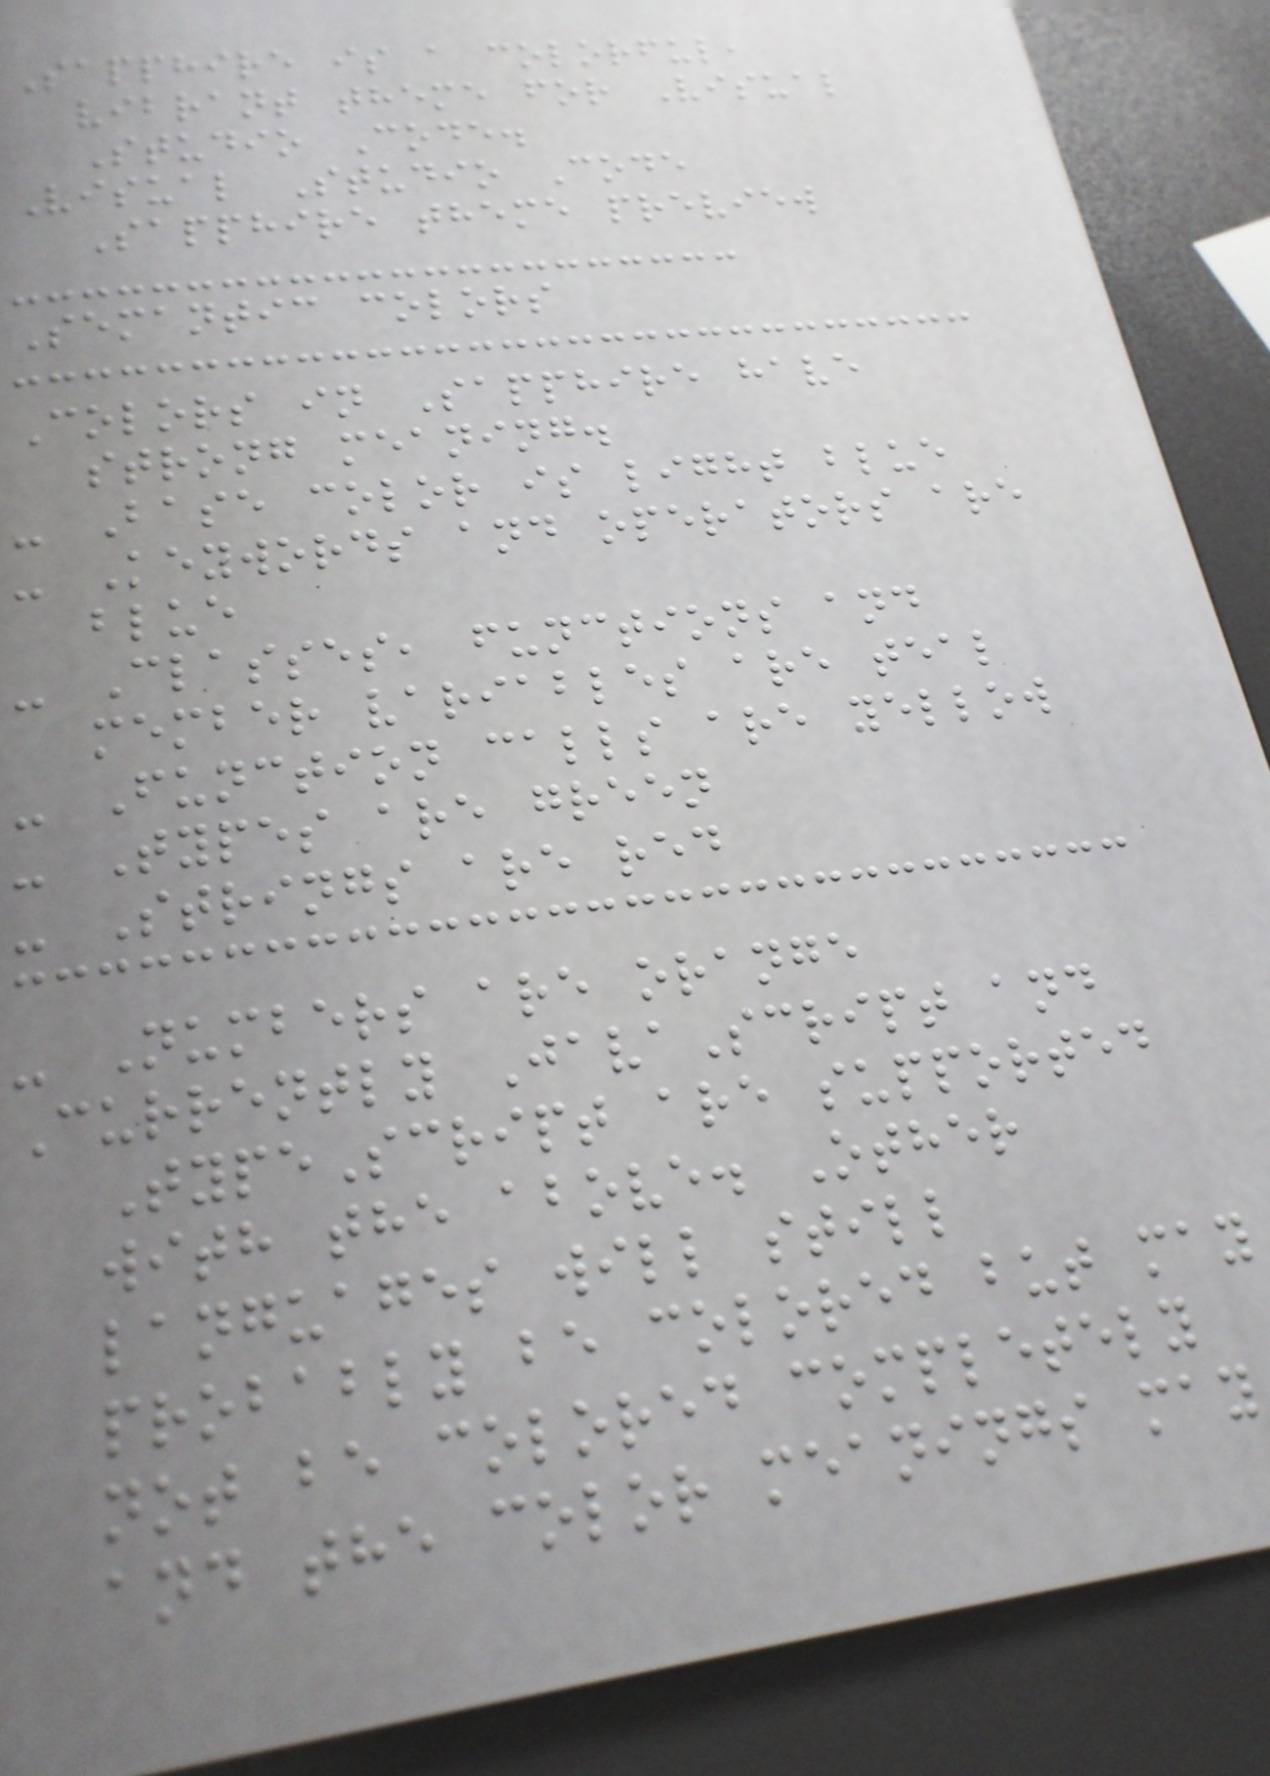Sapphire is a colorful,
vibrant theme for Visual
Studio Code.
Visual Studio Code
Sapphire theme preview
Semantic colors
Colors in Sapphire have
strong meaning.
- Base color is light blue
- Keywords and operators are
blue
- Classes, functions and
member variables are teal
- Function calls are yellow
- Types are green
- Strings are red
- Numbers are orange
Currently JavaScript and
TypeScript are supported
with the above. Other
languages will still
probably be colored but may
not be colored completely
and the color meanings may
